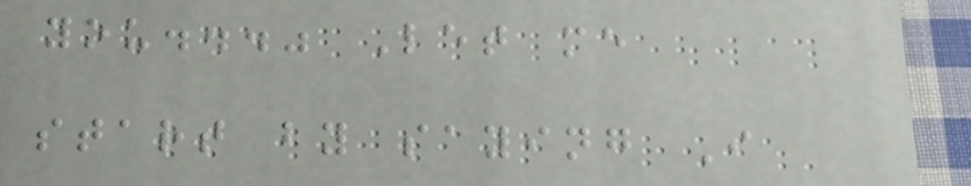you..." Let me
start by saying I
